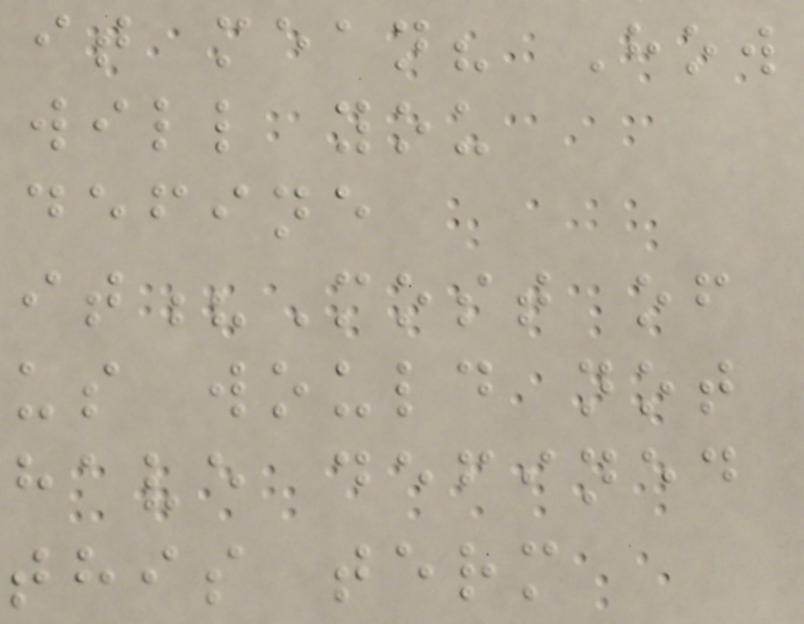it mean? How
will you
define
it?Most of
us would not
have defined
this term
